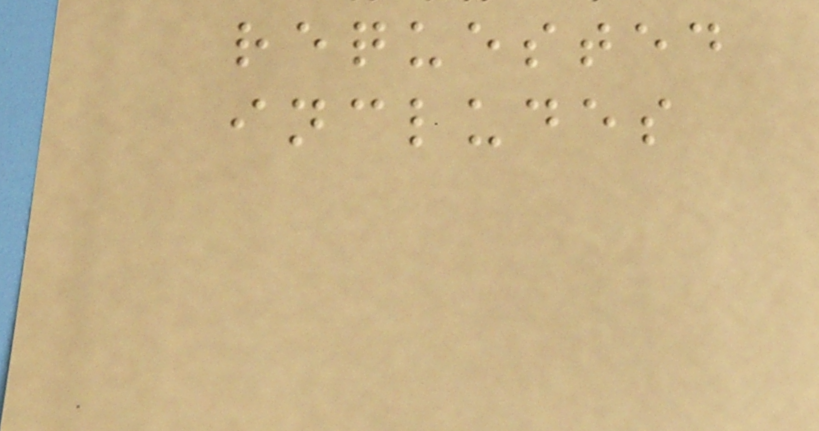requested
includes
